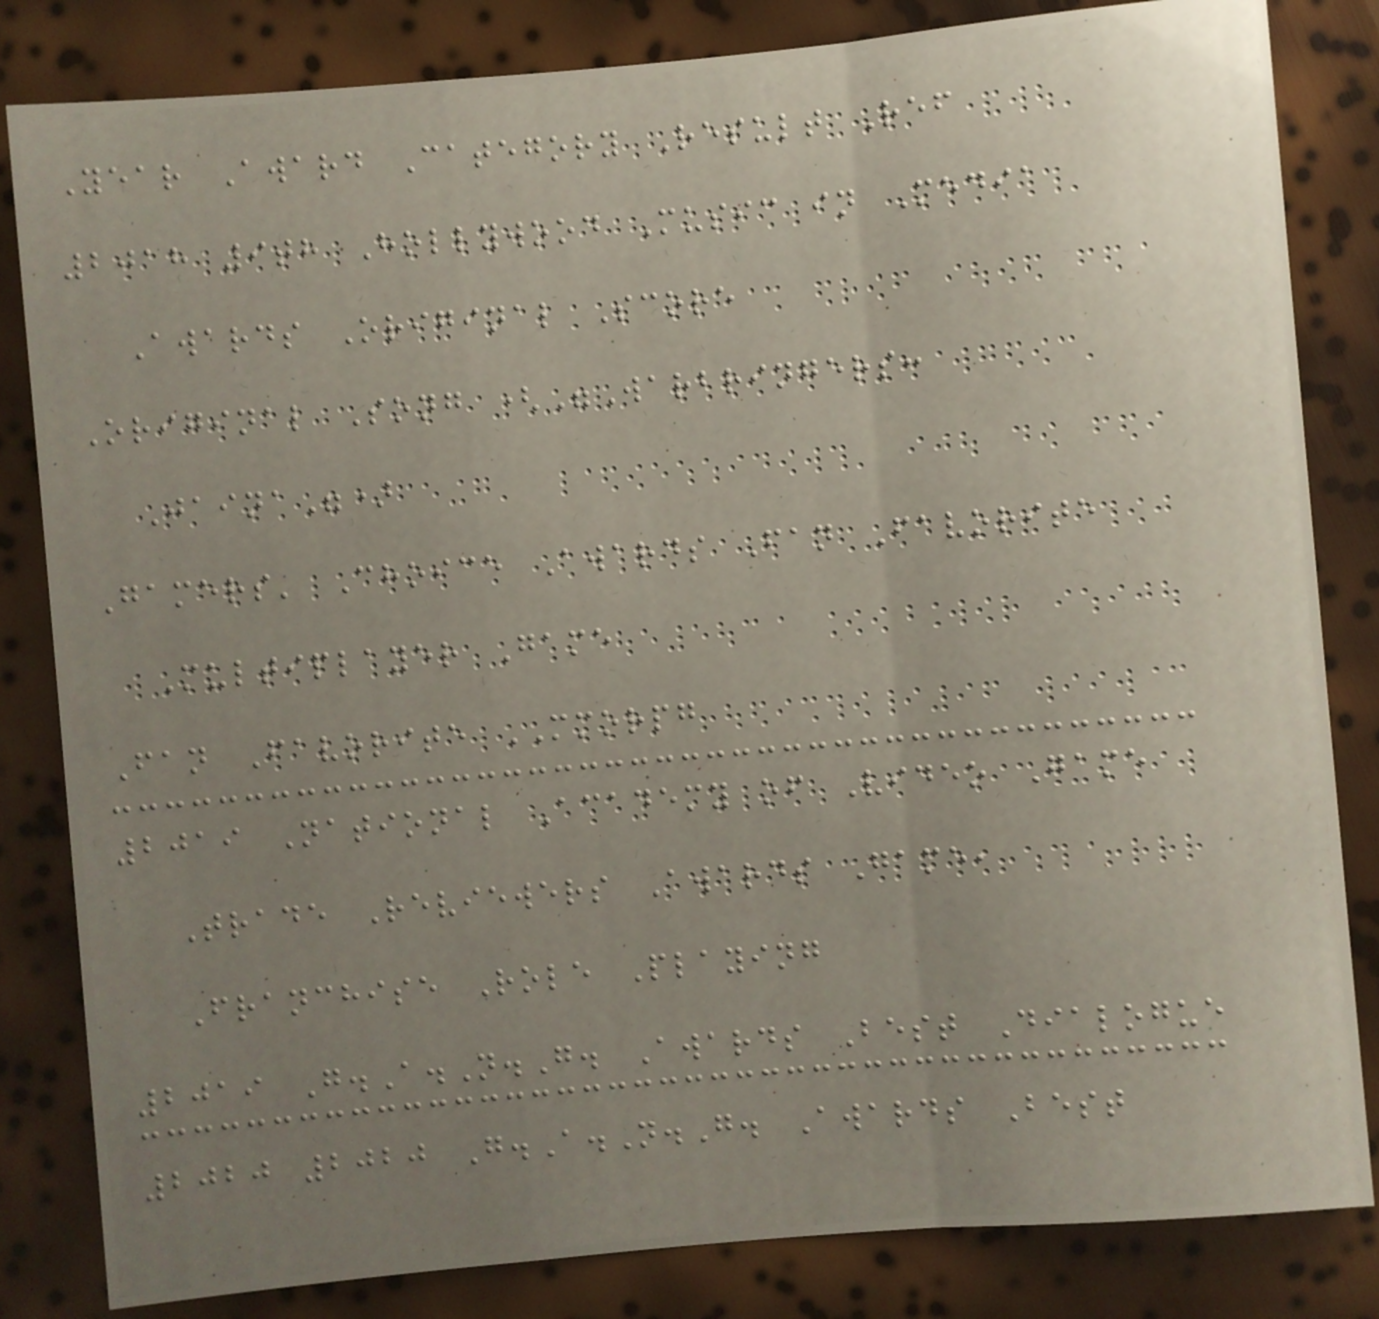Year Award Category Result Ref
2018 9th Hollywood Music in Media
Awards Original Score
Original Song ("Warbringers:
Jaina")
Gamers' Choice Awards Fan Favorite
Multiplayer Game
Fan Favorite MMORPG
2019 National Academy of Video Game
Trade Reviewers Awards Game,
Franchise Role Playing
2019 G.A.N.G. Awards Best Dialogue
2020 2020 G.A.N.G. Awards Best
